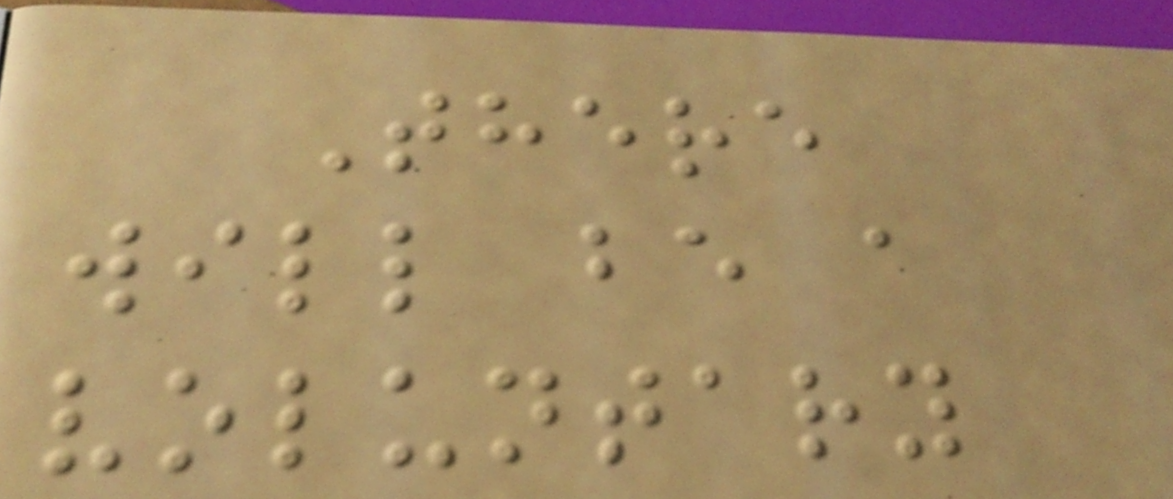There
will be a
voluntary
